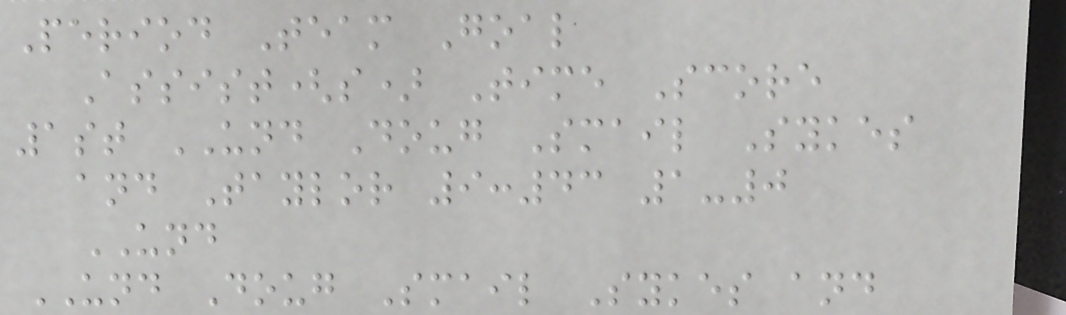Period Team Goal
Assist(s) Time Score
1st UND Doug Smail Sykes
and Taylor 9:43 1-0
UND
UND Doug Smail Sykes and
